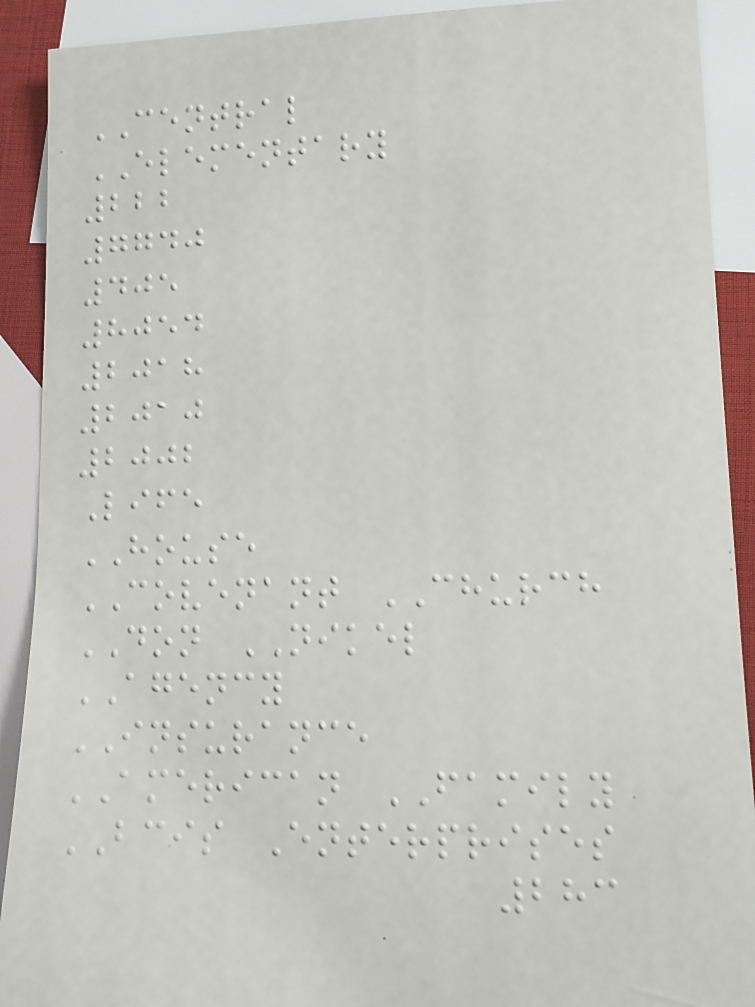CENTRAL
ELEMENTARY
222
7740
405
8054
2018
2010
2002
Life
HOUSE
COVENANT CHURCH
DON NIKEL
AGENCY
INSURANCE
AMERICAN FAMILY
BCIS Enterprises
283
